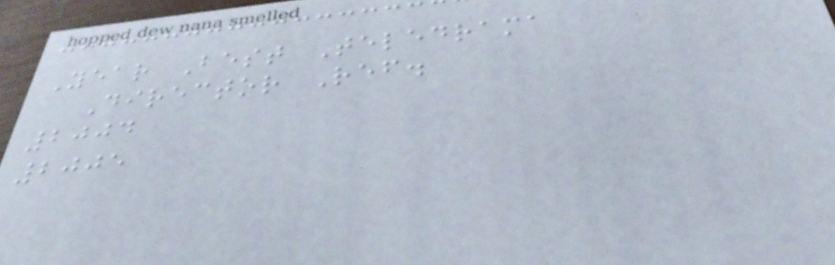Year Best Teledrama
Director Ref.
2004
2005
